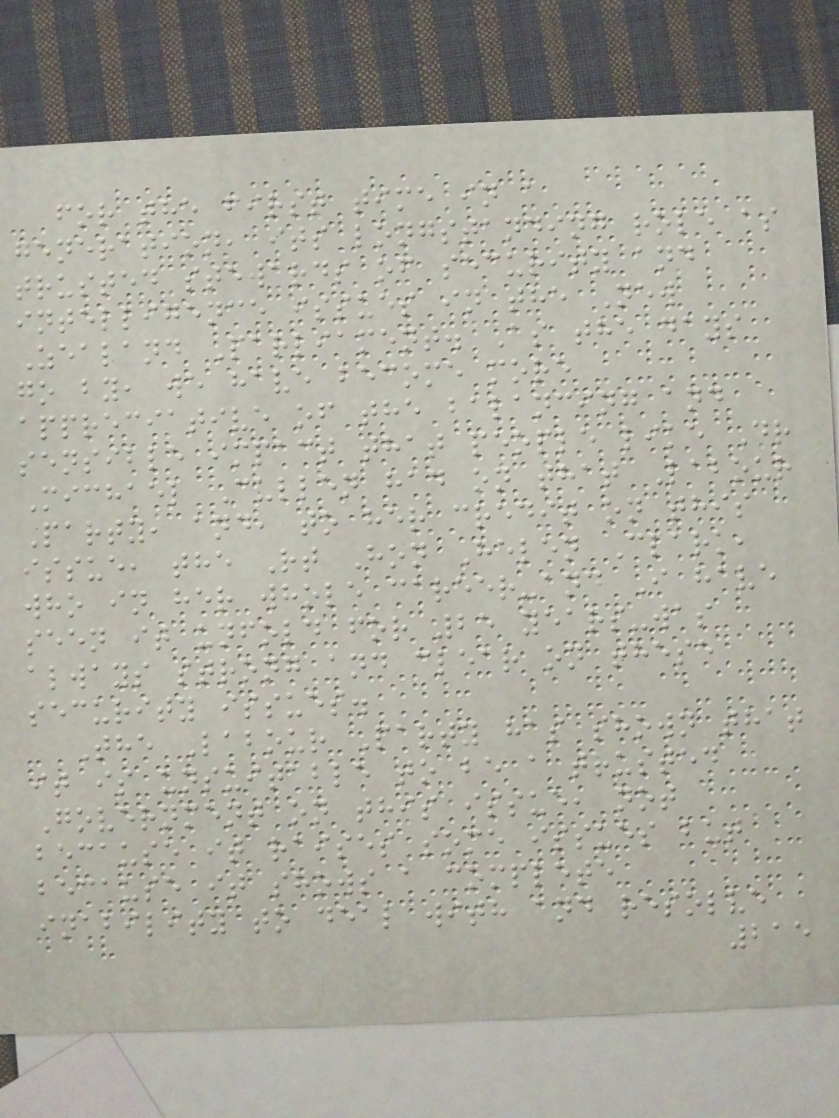for the first time in a
generation, its longstanding role as
trusted stewards of security and
intelligence issues in the New
Zealand Parliament. As the days
go by, we have become more
appreciative of the balancing and
sensible impact that people like Dr
Michael Cullen had on that Labour
Party, and, to her credit on this
issue, the Rt Hon Helen Clark,
who in her whole career-and I have
seen it unfold for 25 years-was
always strong and clear on these
security issues.
The Labour Party has shown that
it is unsuitable to be a trusted
Government on this issue, not
because it raises some issues but
because it shows a complete
inability to deal with and resolve
215
